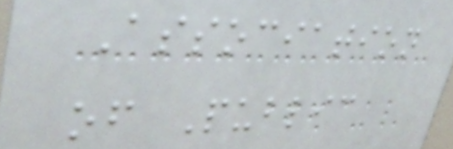Association
of Public
